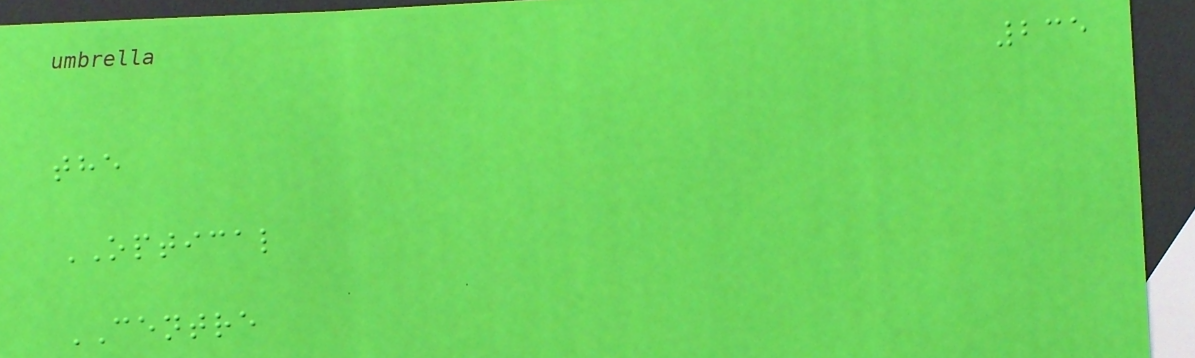235
the
OPTICAL
CENTRE
